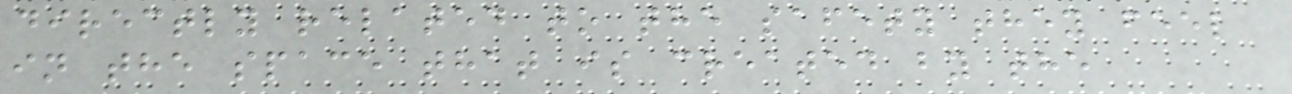directly related to the safety they feel
in the space that is created by the
